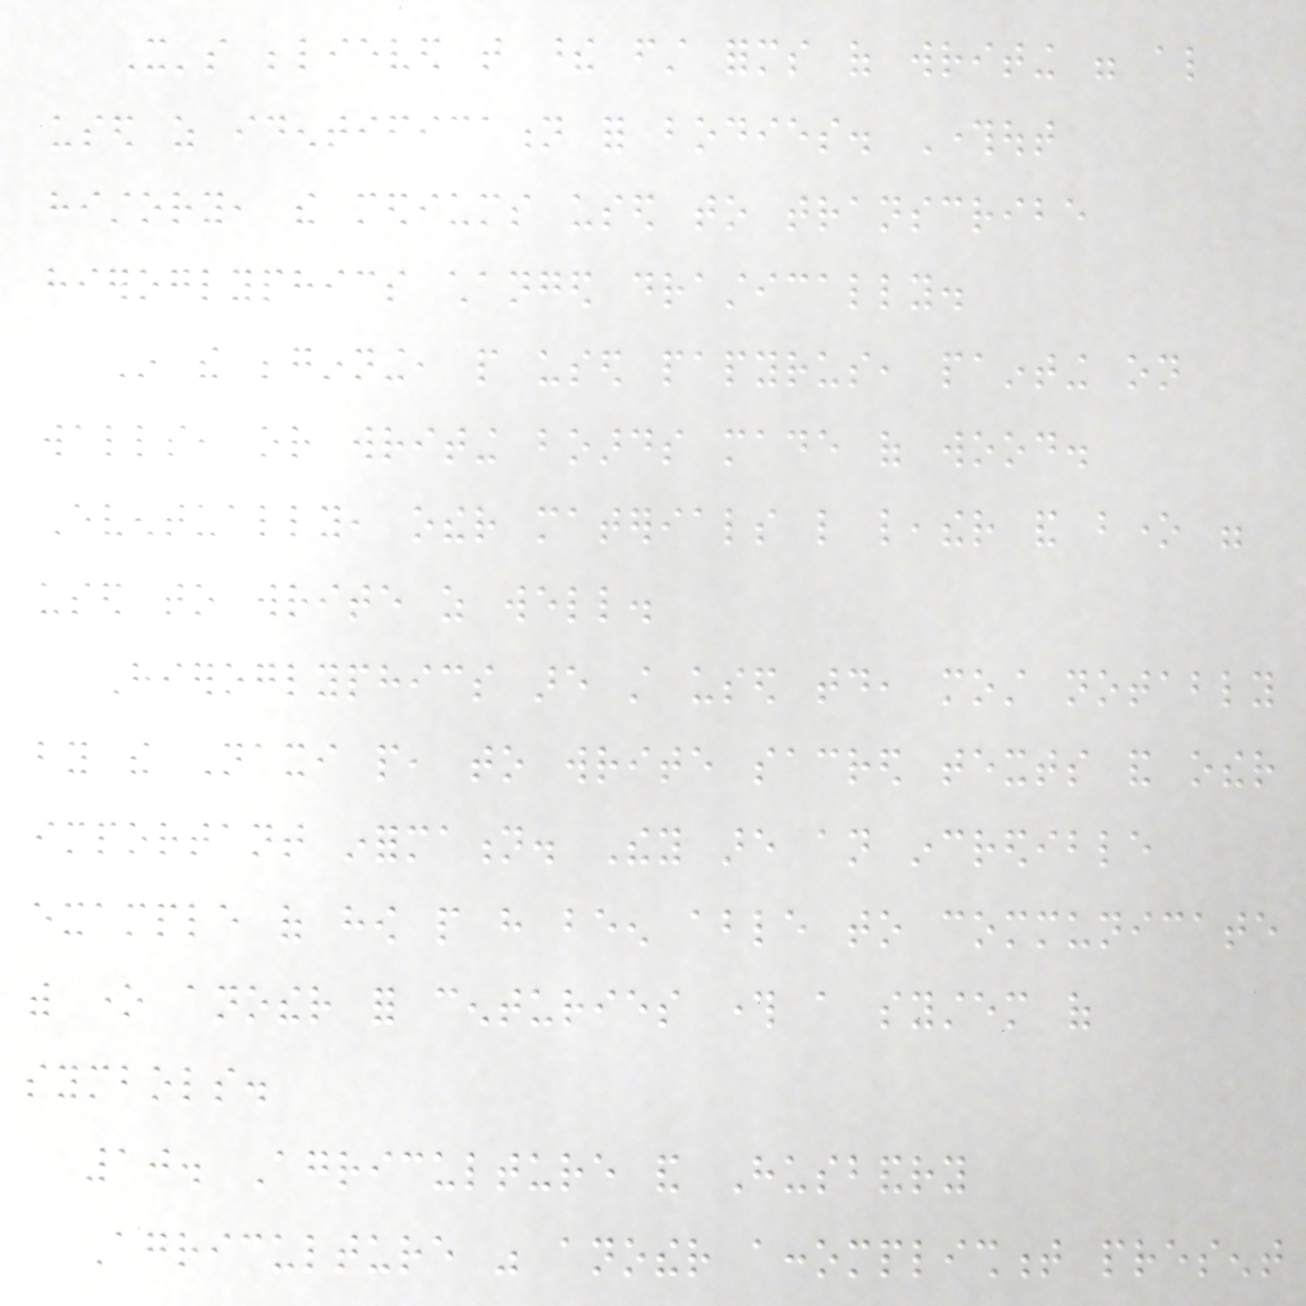It's believed that these first forms of writing were also
used as identification for bodies. Throughout
history, the mediums used to transcribe
hieroglyphics changed drastically.
In the beginning, people used papyrus, painting on
walls, or writing boards made of wood.
Eventually, other materials like leather and bone were
used to write as well.
Hieroglyphics are still used today, most notably
by the Naxi people, to write sacred texts and other
important information. They are an incredible
example of how people have been able to communicate
with one another for centuries through a system of
symbols.
10. Agriculture and Husbandry
Agriculture was another accomplishment present
